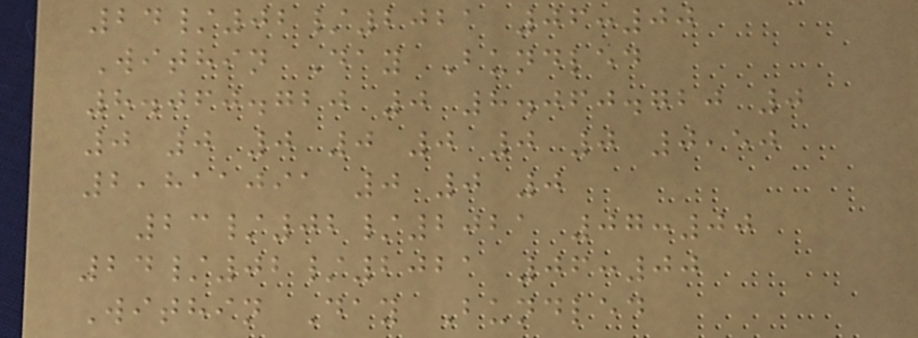24/02/2021 06:00
Within Day Bundled
8.060.720 0 8.060.720 0
0 0 0 0 0 0 0 0,50
2,811091 0 0 0
23/02/2021 07:00
24/02/2021 06:00
Within Day Bundled
